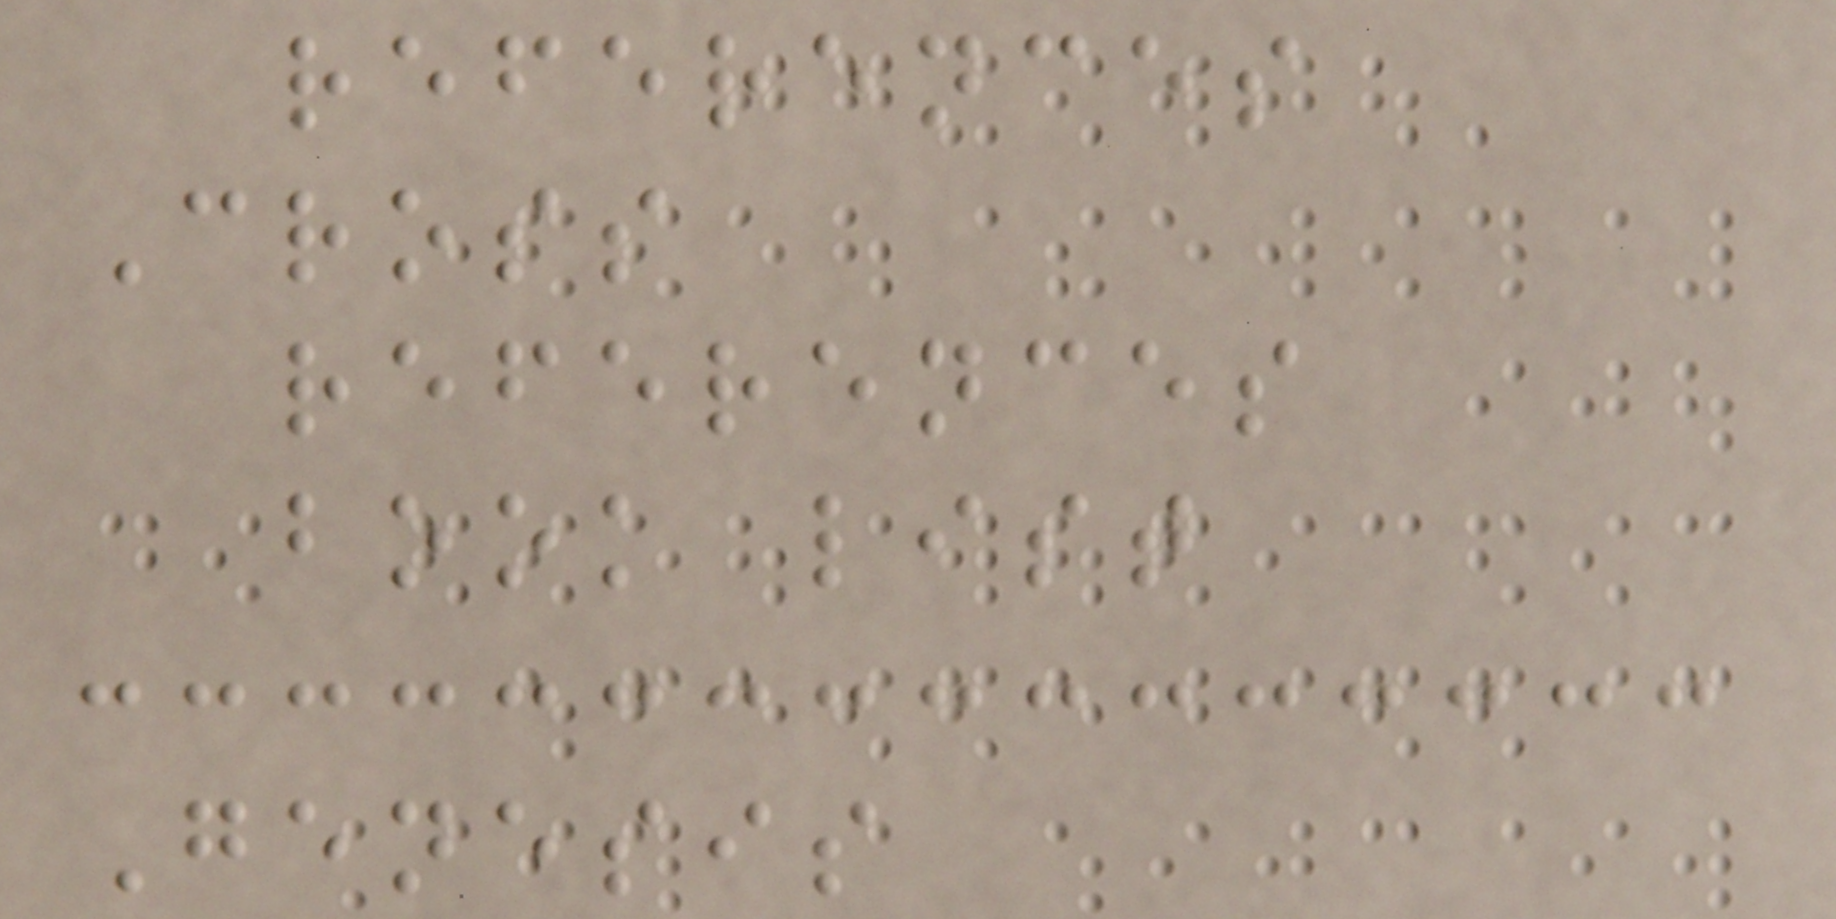references
Cross
references
book list
Genesis
